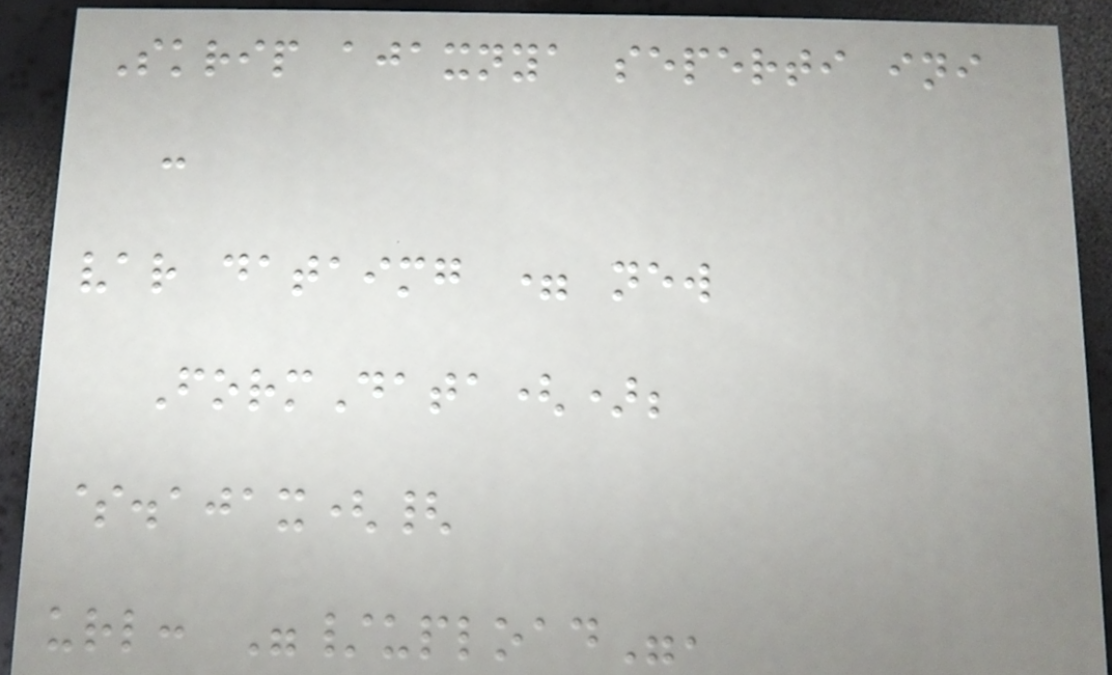Skrip ajaxnya seperti ini
:
var dataimg = new
FormData();
$.ajax({
url: "/upload",
